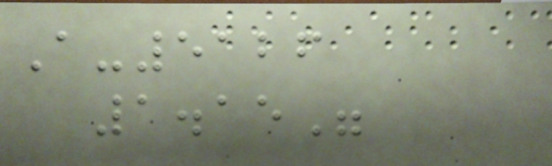A-5126
1.15"
